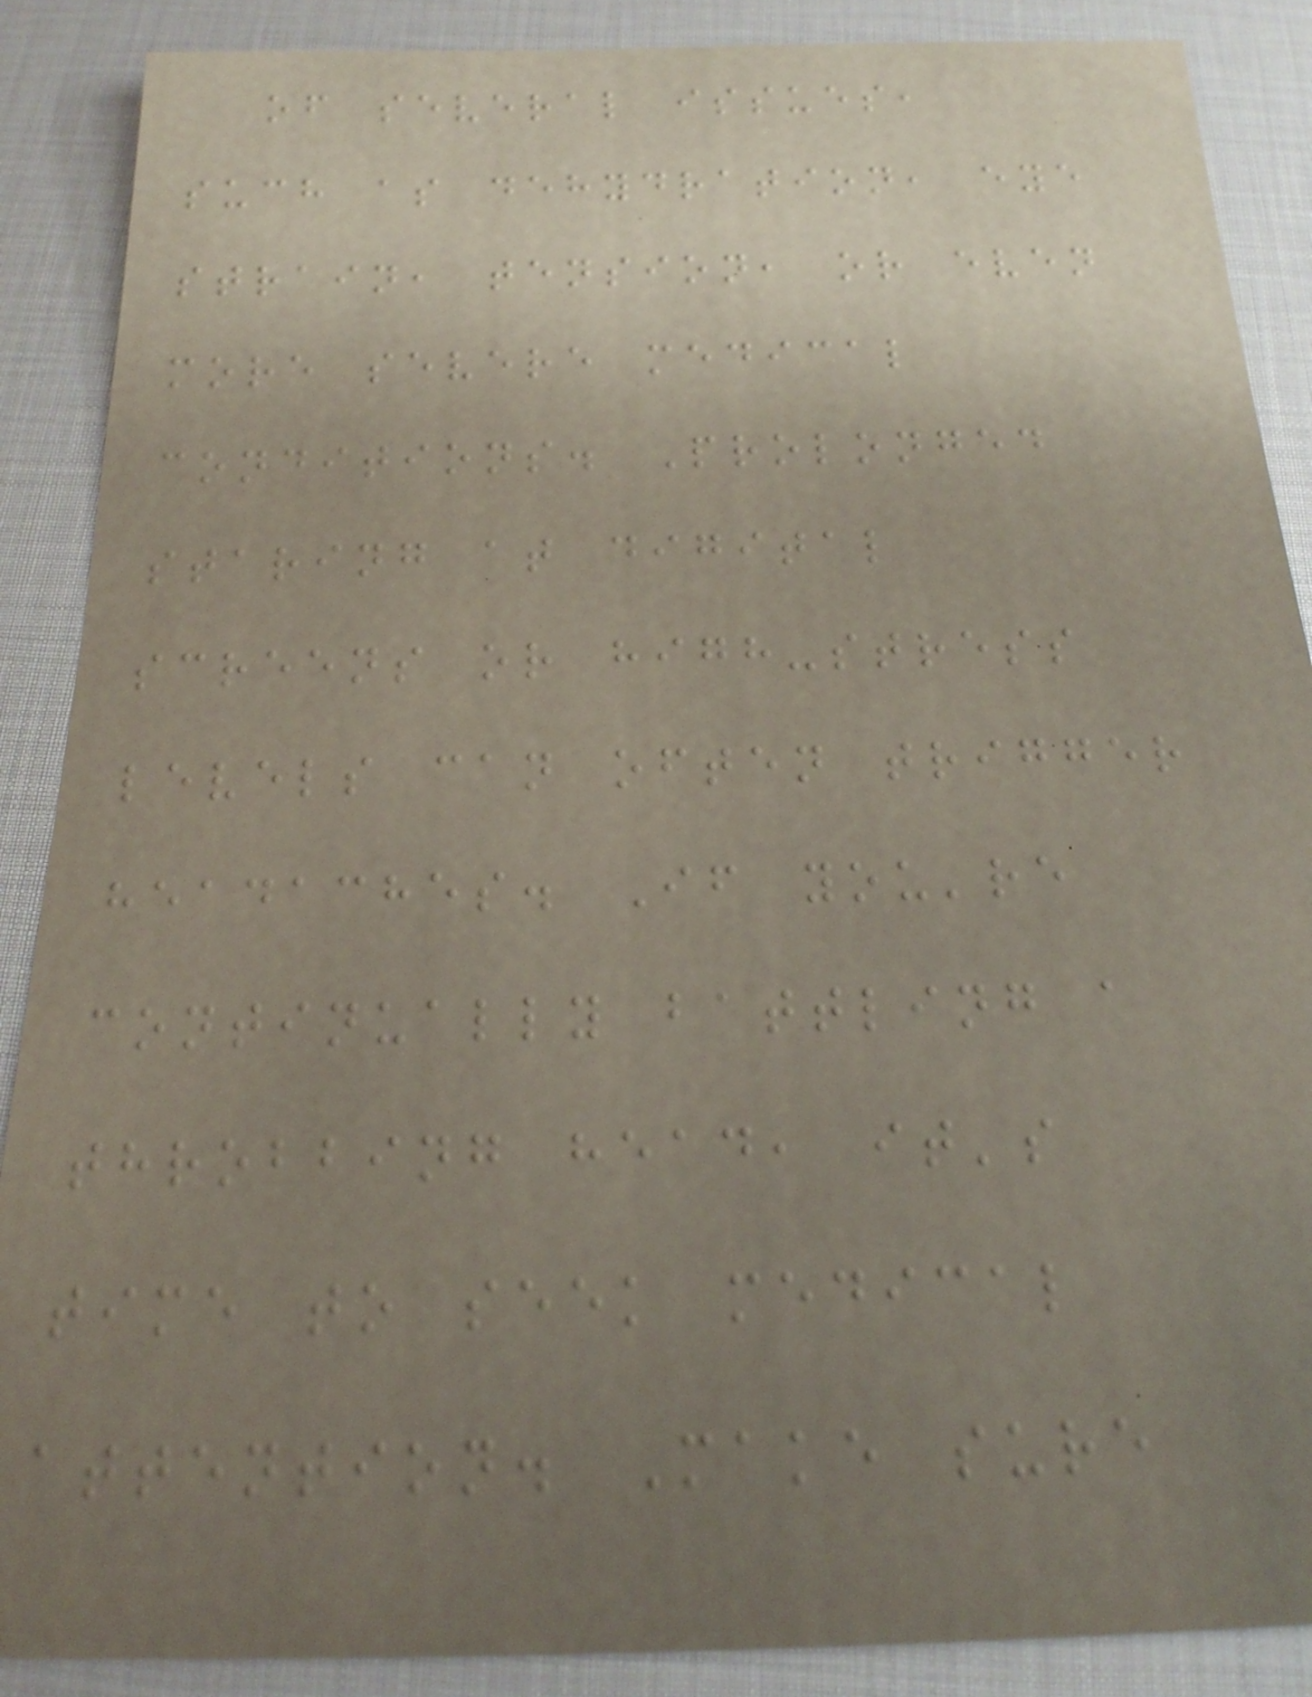of several issues,
such as dehydration, eye
strain, tension, or even
more severe medical
conditions. Prolonged
staring at digital
screens or high-stress
levels can often trigger
headaches. If you're
continually battling a
throbbing head, it's
time to seek medical
attention. Make sure
